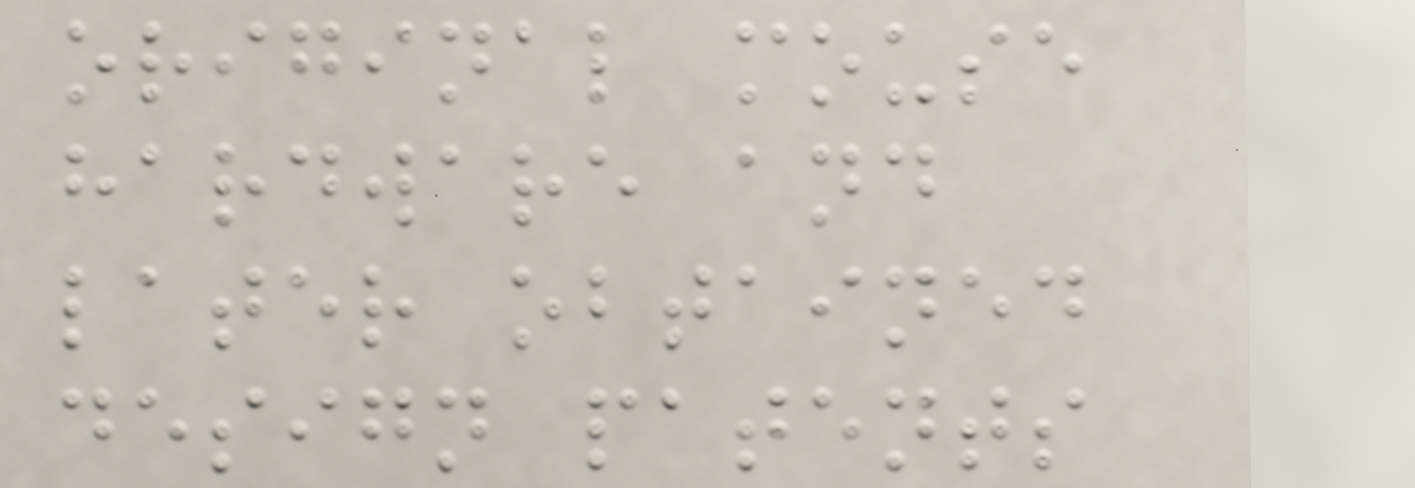original mouse
hardware and
later obtained
design patents
